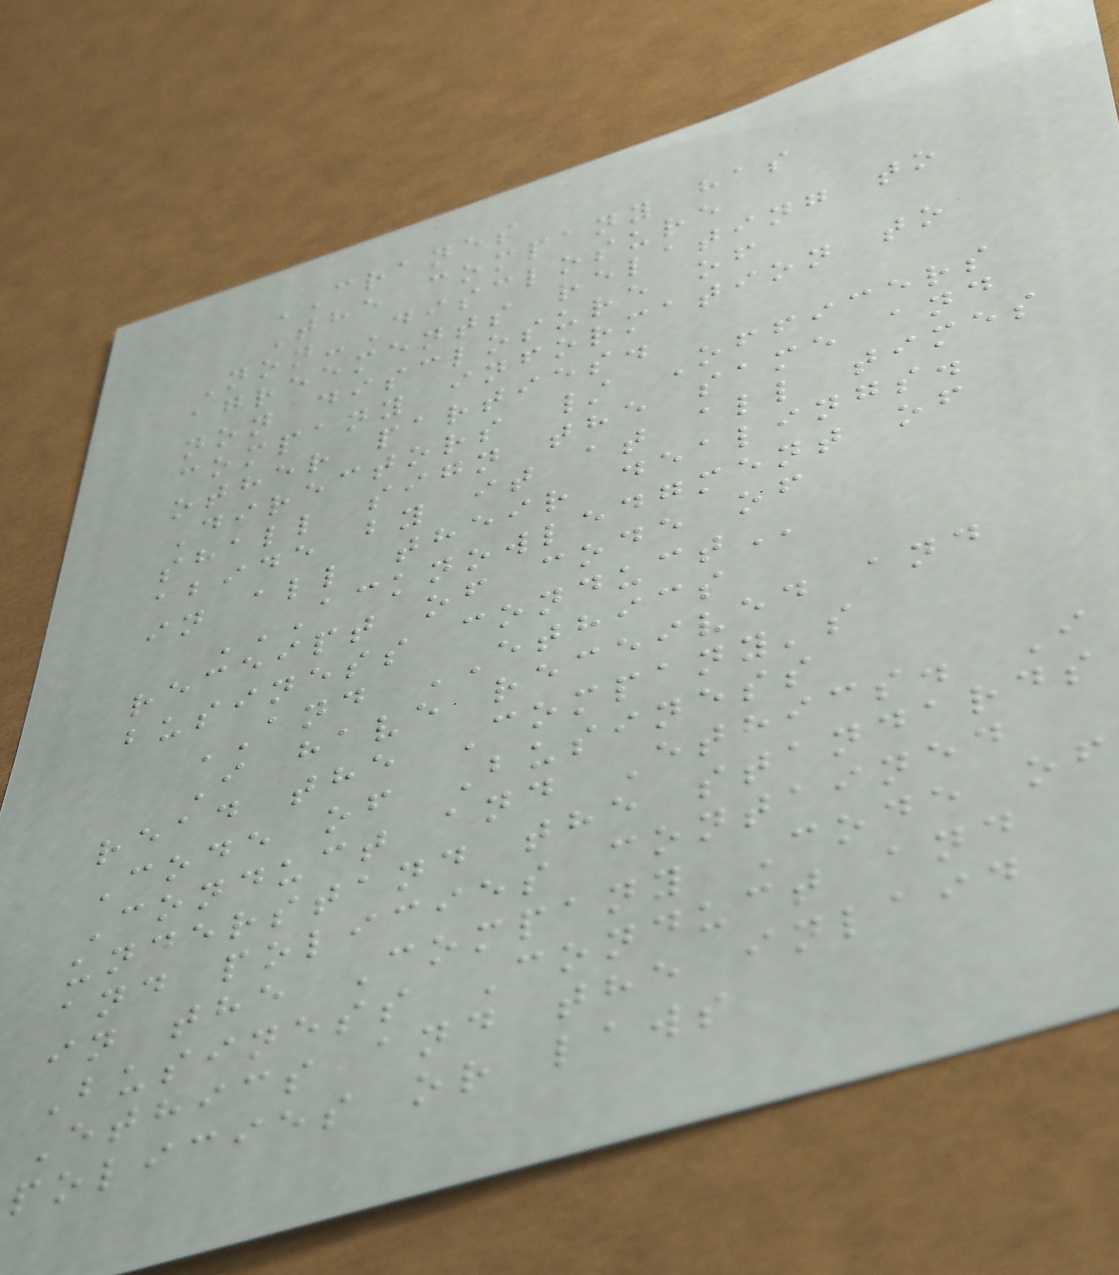CRANES
The company has
Non-Disclosure
agreements relating to
non disclosure of
company information to
other parties.
Directors / Officers
shall sign the same and
abide by it at all times
in all their dealings.
ACKNOWLEDGMENT OF
RECEIPT OF CODE OF
BUSINESS CONDUCT
AND ETHICS
I have received and
read the Company's
Code of Business
Conduct and Ethics. I
understand the standards
and policies contained
in the Company Code of
Business Conduct and
Ethics and the inlaid
policies or laws
